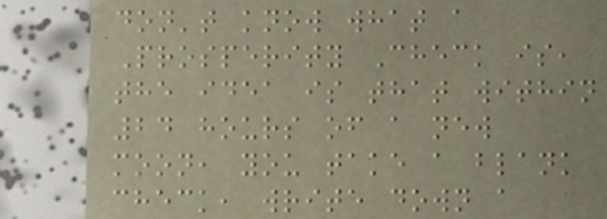don't know what a
Prosperity Check is,
the idea is that within
24 hours of a new
moon, you take a blank
check, write down a
